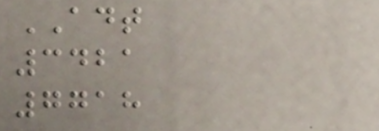ADT
3421
7718
